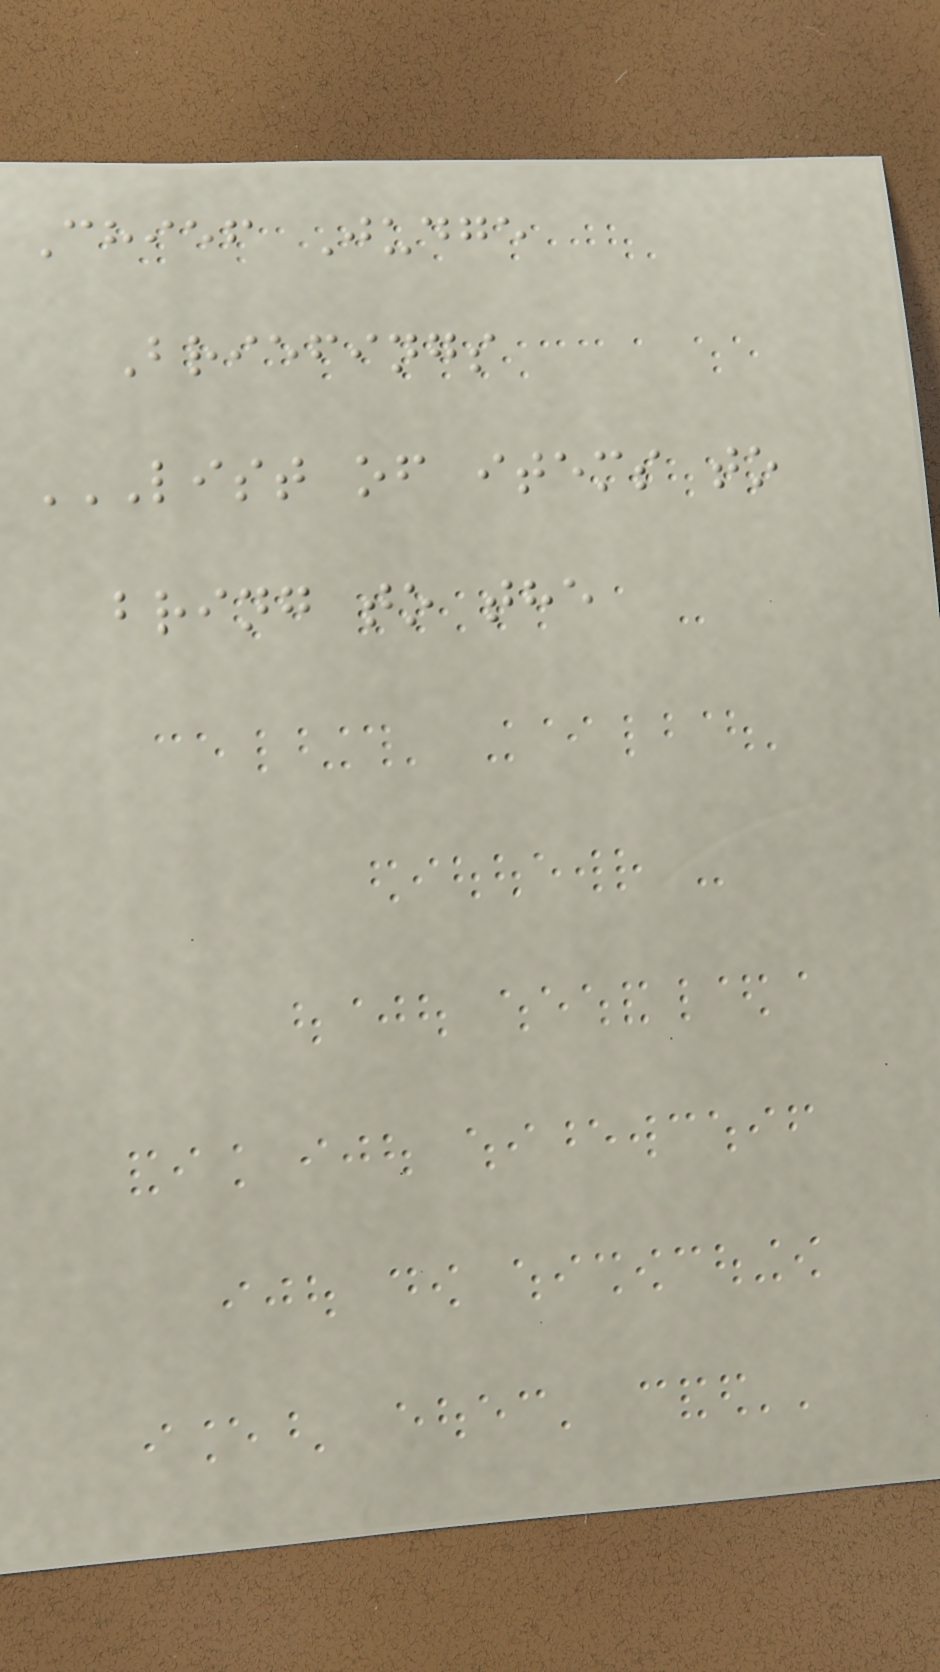Chief Judge
Briefings
LIST OF ITEMS TO
BRING TO THE
